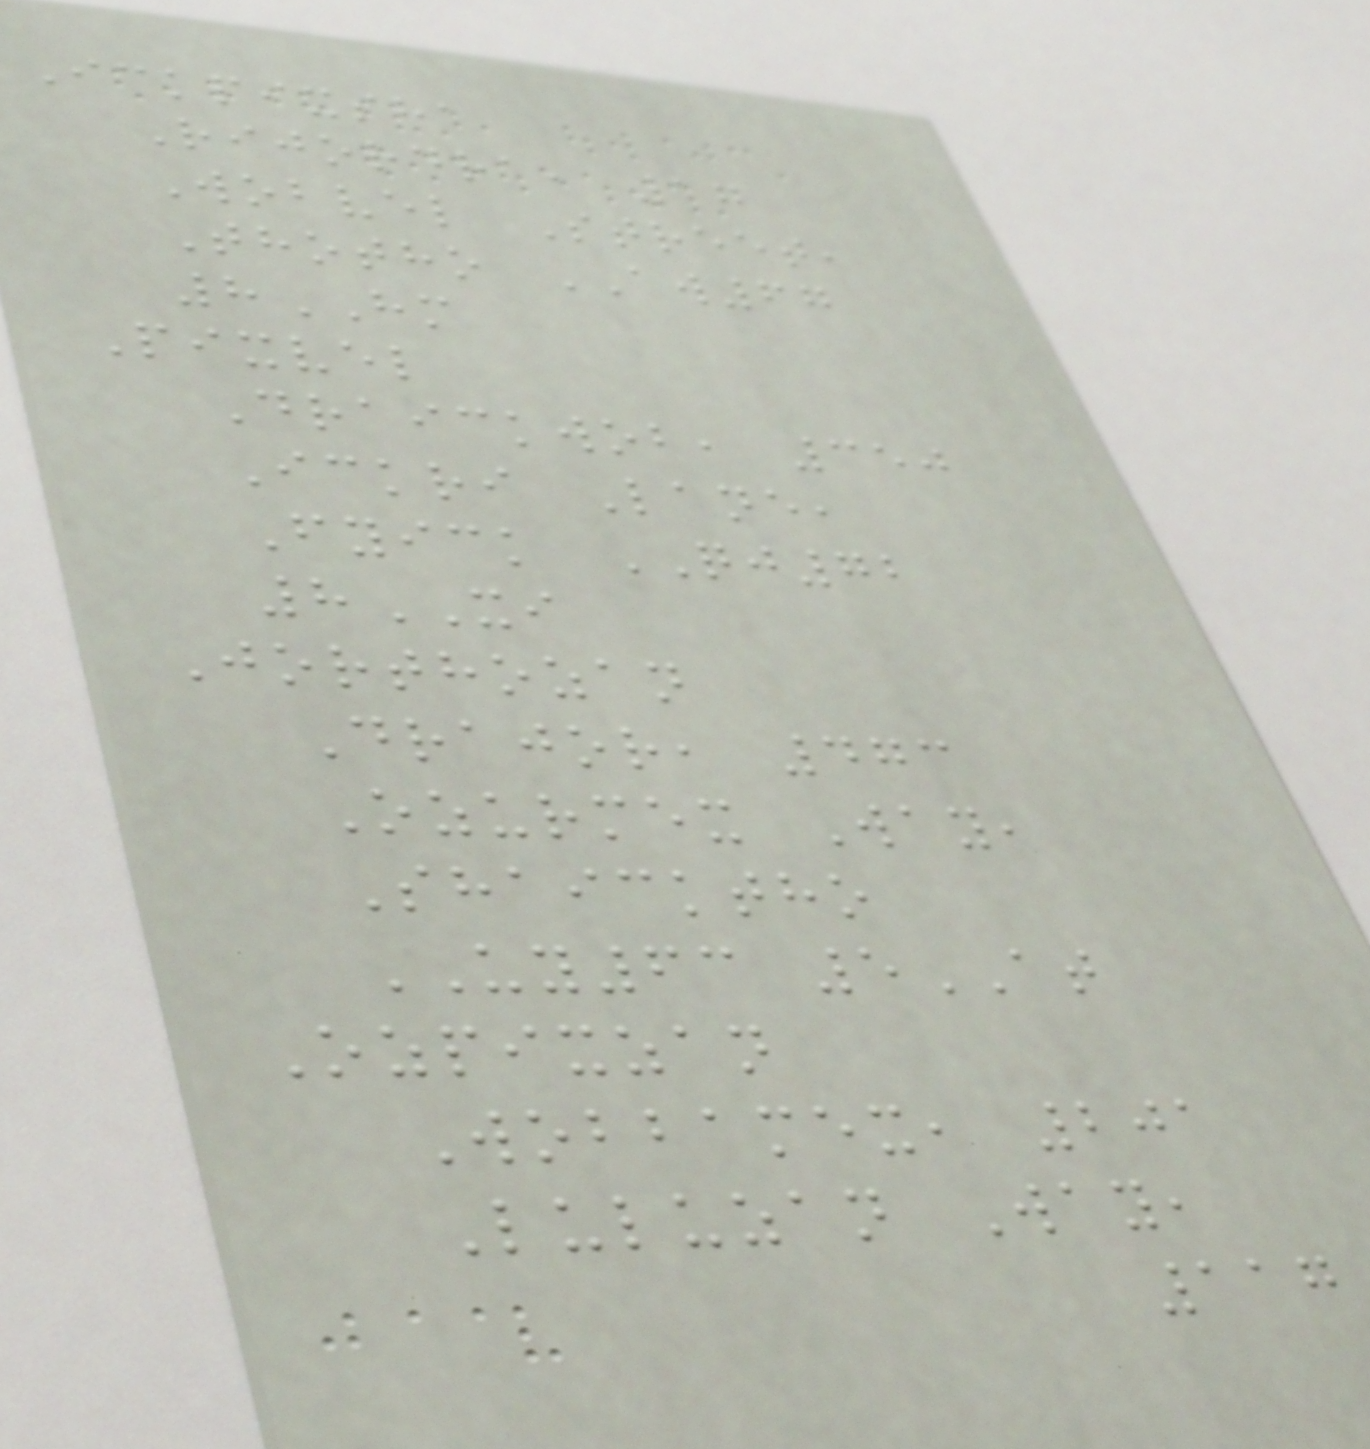Ickpixsha
Rijordra, 17
Wobvel Street,
Thotho AW67
8HM
Pixvel
Draickwob, 350
Ickri Lane,
Fyick QJ72
8XI
Jorthozan
Drajor, 473
Ozurmex Way,
Shaicktho
UY63 5AT
Ozpixzan
Wobbamex, 201
Luluzan Way,
117
